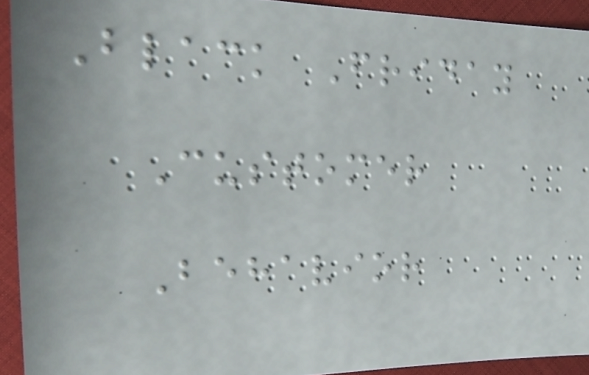Black Friday
Customer
Behavior
